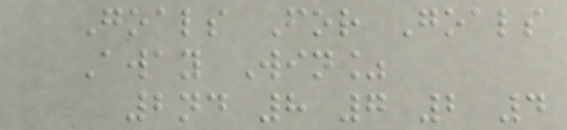Goals For Goals
Away Win%
2nd 8 7 2 4
